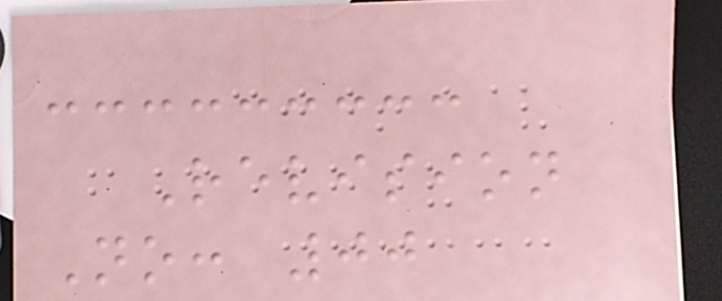Revision
No: 00
